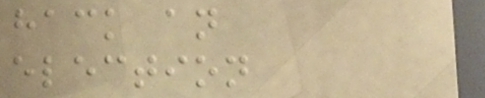hack an
election
